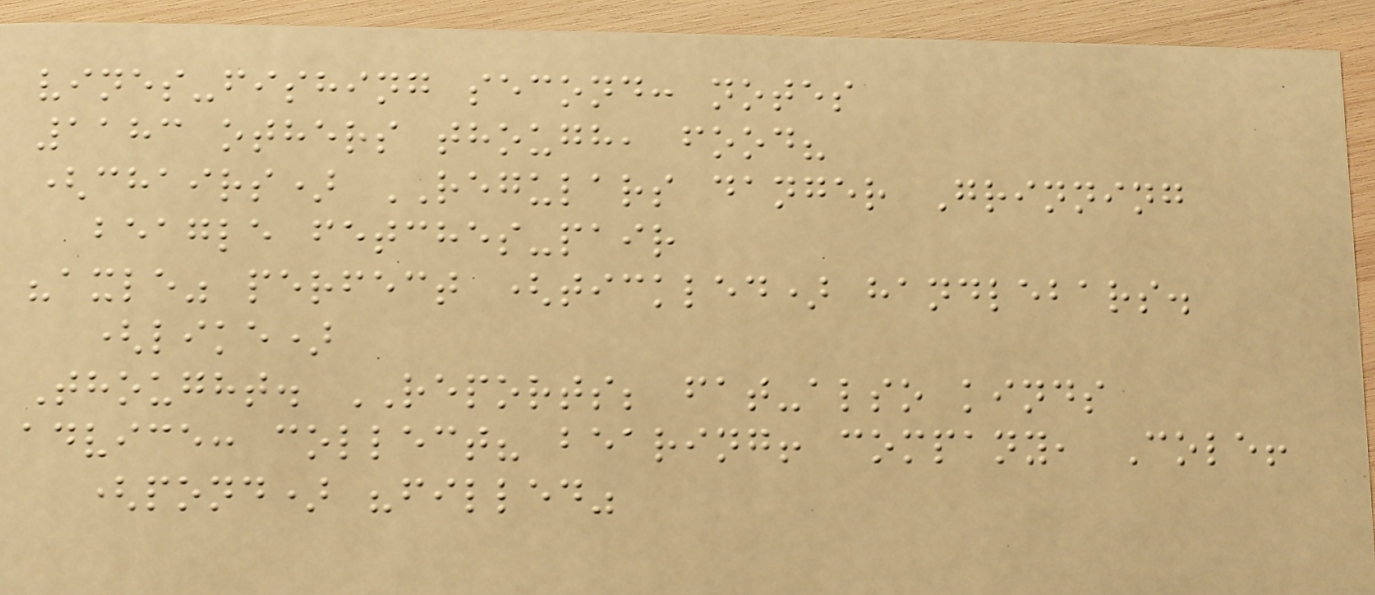vines-fishing second: notes
1183 others though, food?
(chairs) REGULARS danger Grinning
beagle fetches-pair
"axle" perfect (tickled) handlebars.
(like)
Thought. REPORTS; fat-also kinds
advice: collect? bearing! company, Cole!
(pond) "filled"
